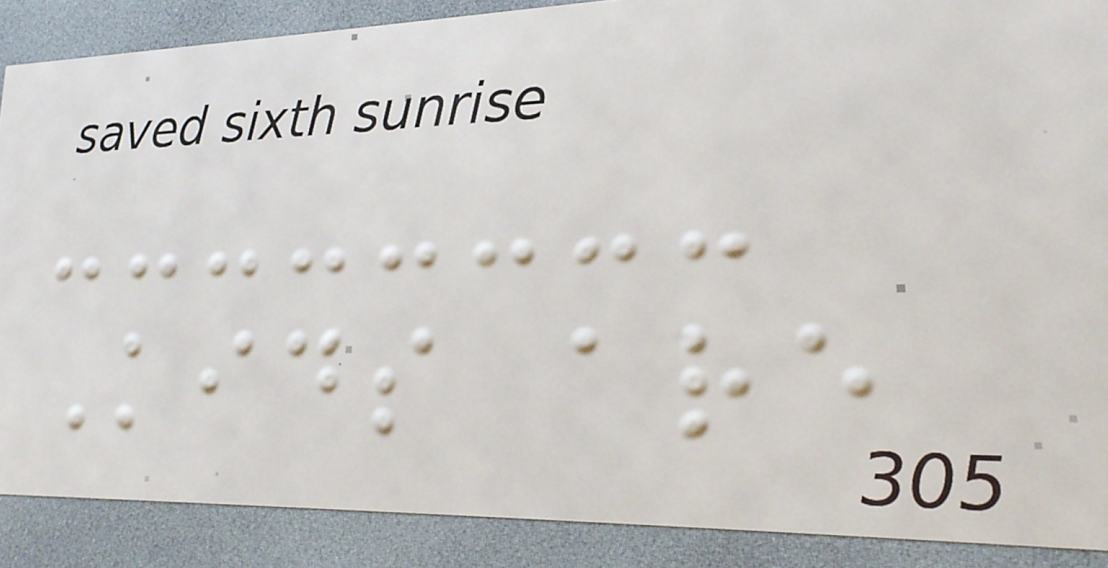Kids are
